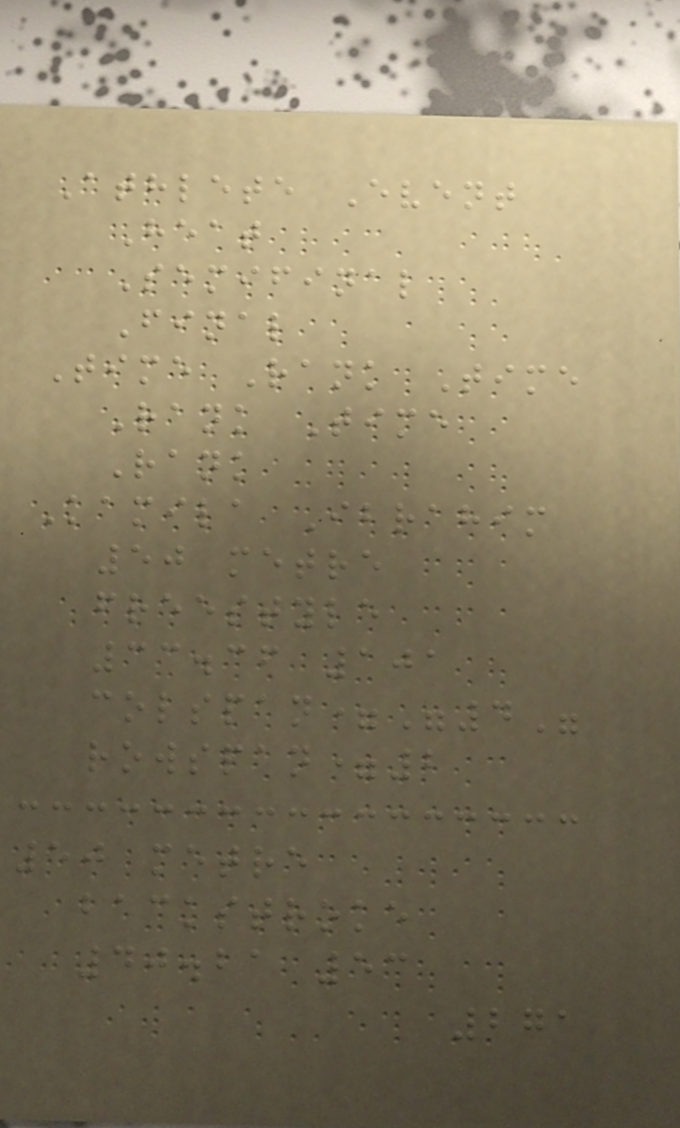Athlete Event
Heat
Semifinal
Final
Time Rank Time
Rank Time
Rank
Kamila Ibrahim
50 metre
freestyle
33.36 101
colspan="4"
rowspan=2
50 metre
backstroke
40.21 53
271
